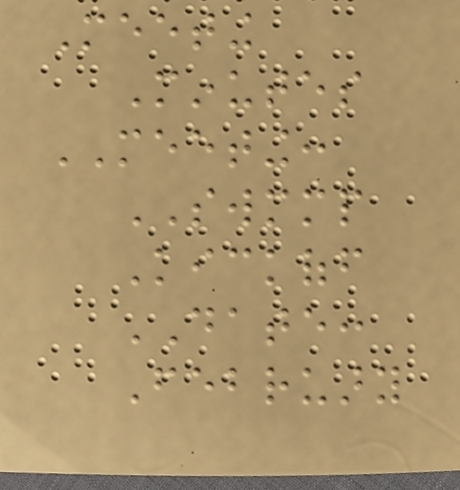Meeting
Minutes
MEETING:
SWMMP
Kickoff
DATE:
February
